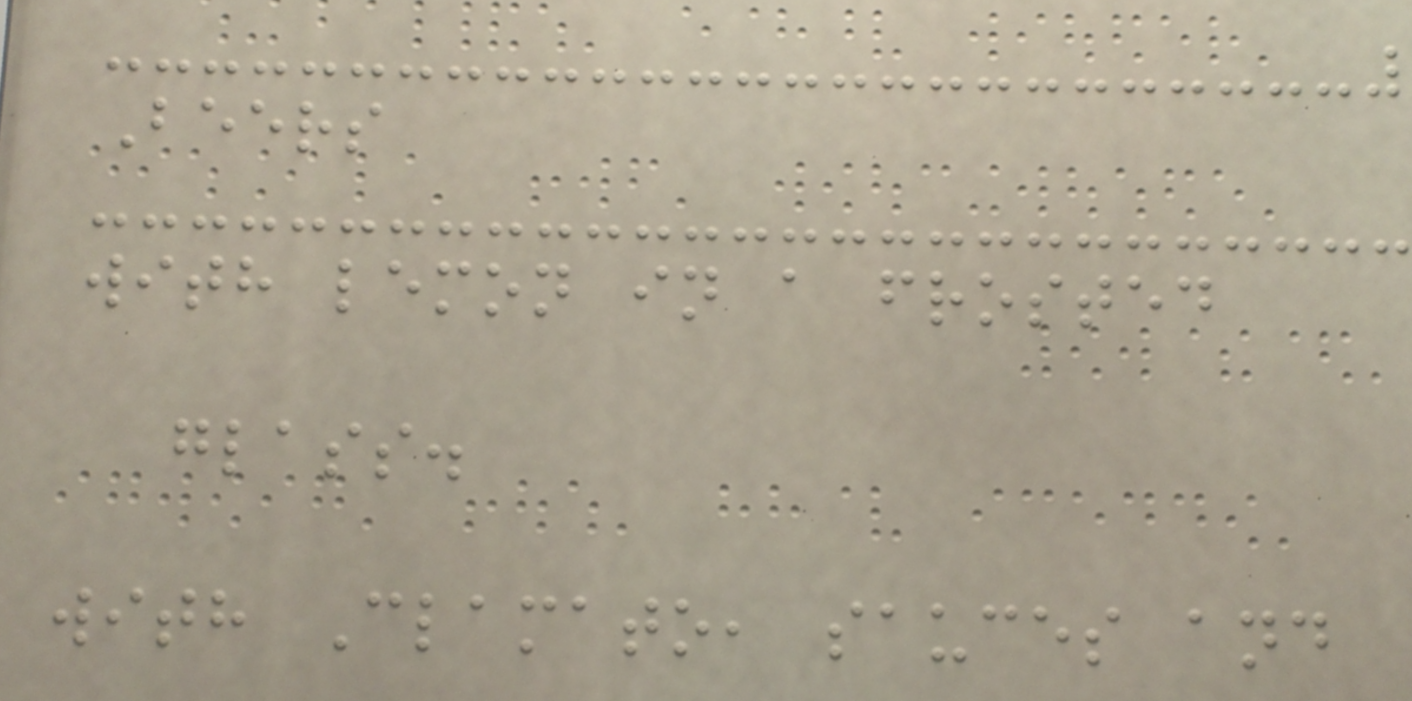Beers
with lemon in a frosted
glass.
with Clamato, sauces and
